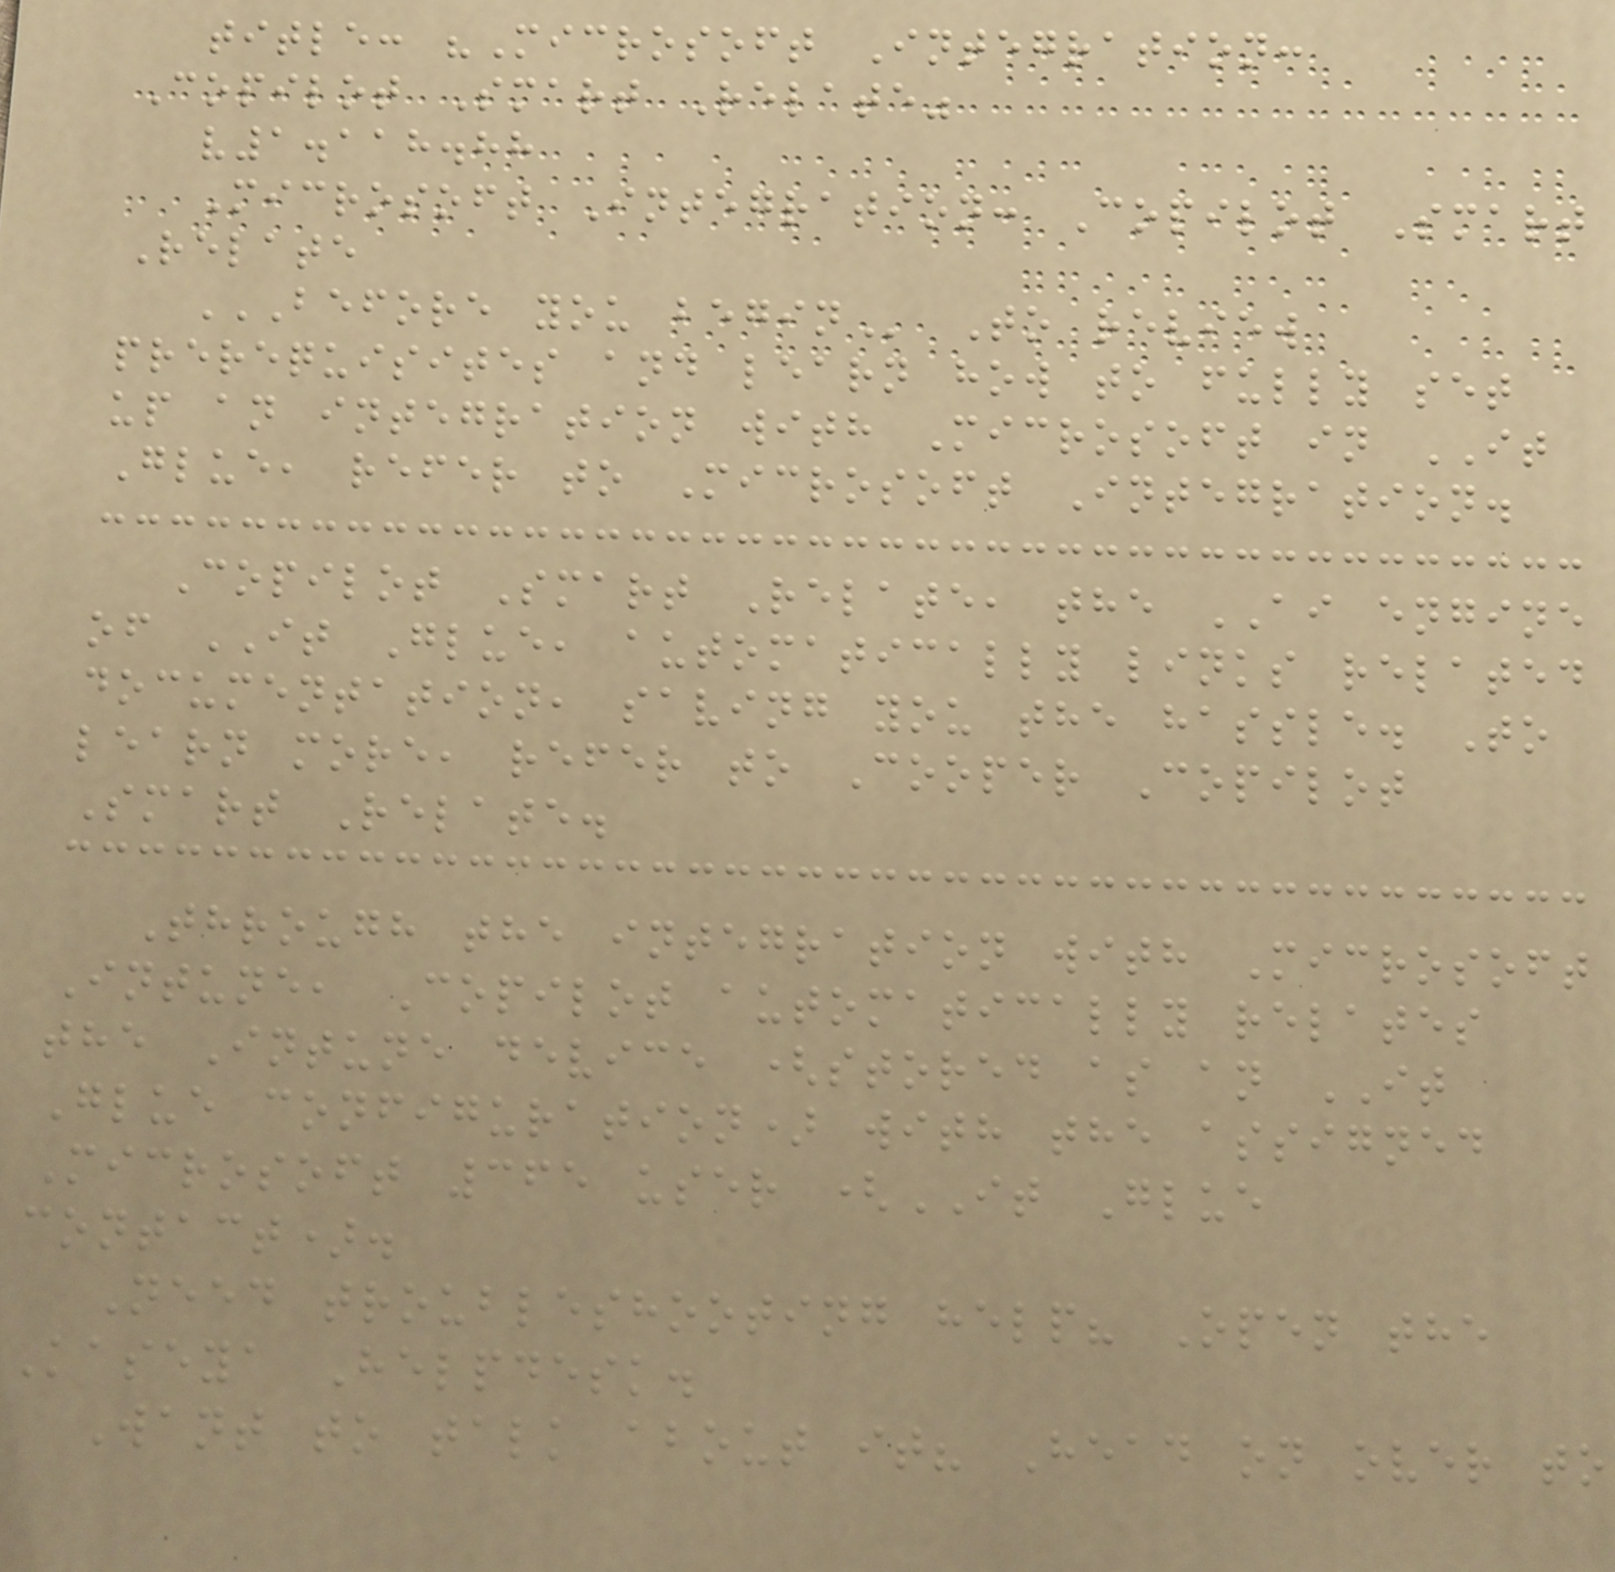title: "Microsoft Integration:
Copilot Smart Relate"
v1.118.88
Microsoft Integration: Copilot Smart
Relate
BEFORE YOU BEGIN To review
prerequisites and learn how to fully set
up an integration with Microsoft in IT
Glue, refer to Microsoft Integration.
Copilot Smart Relate, the AI engine
of IT Glue, automatically links related
documentation, saving you the hassle. To
learn more, refer to Cooper Copilot
Smart Relate.
Through the integration with Microsoft
Intune, Copilot automatically relates
the Intune device (stored as an IT
Glue configuration) with the assigned
Microsoft 365 user (IT Glue
contact).
Need troubleshooting help? Open the
Kaseya Helpdesk.
Want to talk about it? Head on over to
